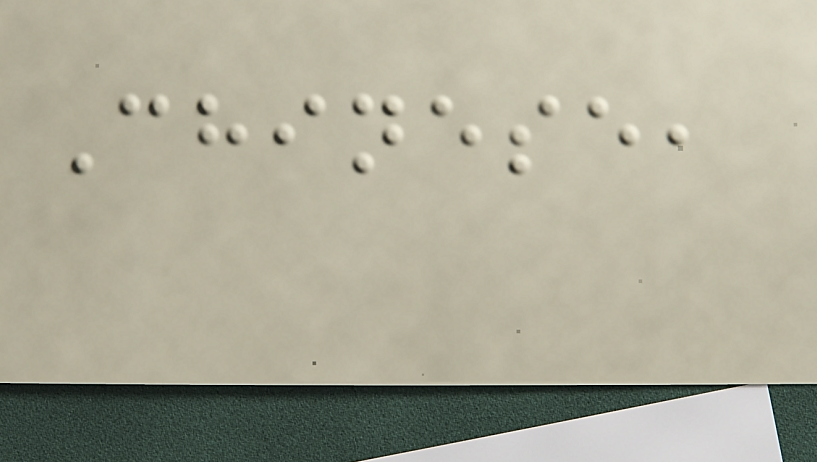Chinese,
